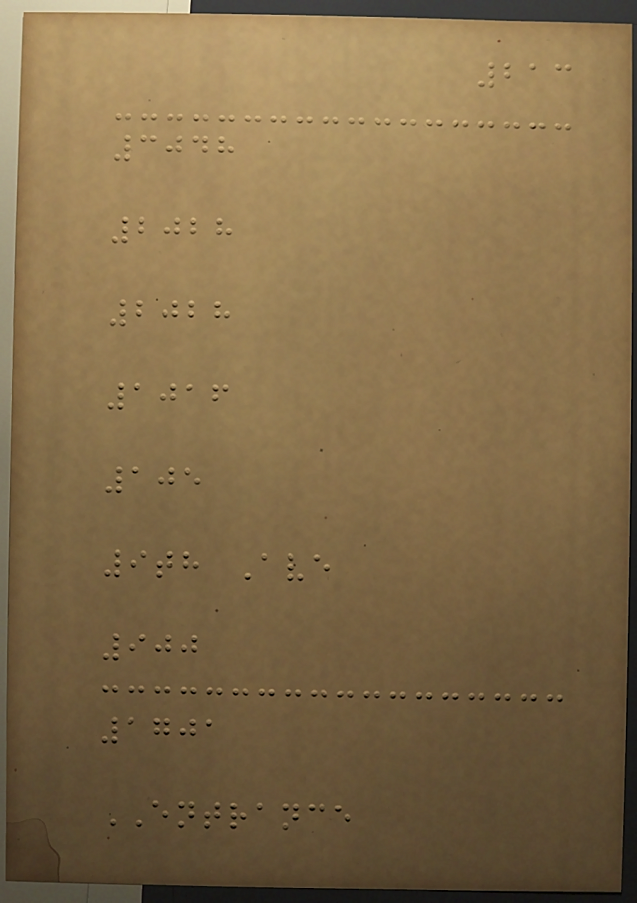213
3048
2028
2028
1016
105
9th Ave
900
1701
ENTRANCE
